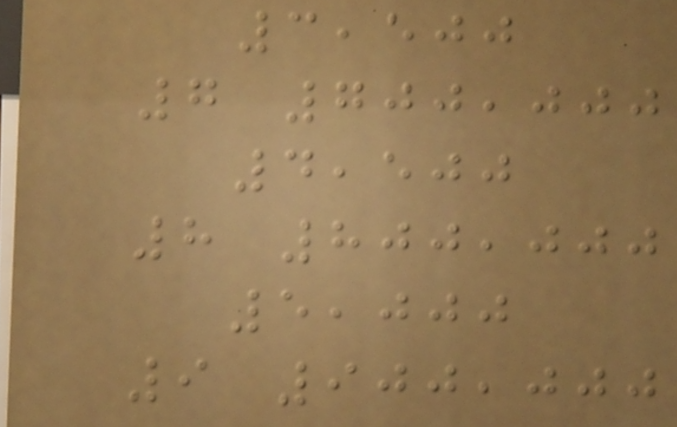3,500
7 700,000
4,500
8 800,000
5,000
9 900,000
